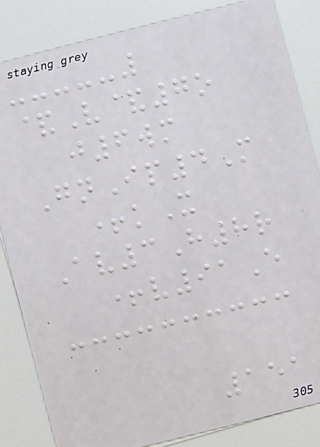&V&7o
j6wm
GnIp4M
+kX
Av3H8r
+v91E
151
